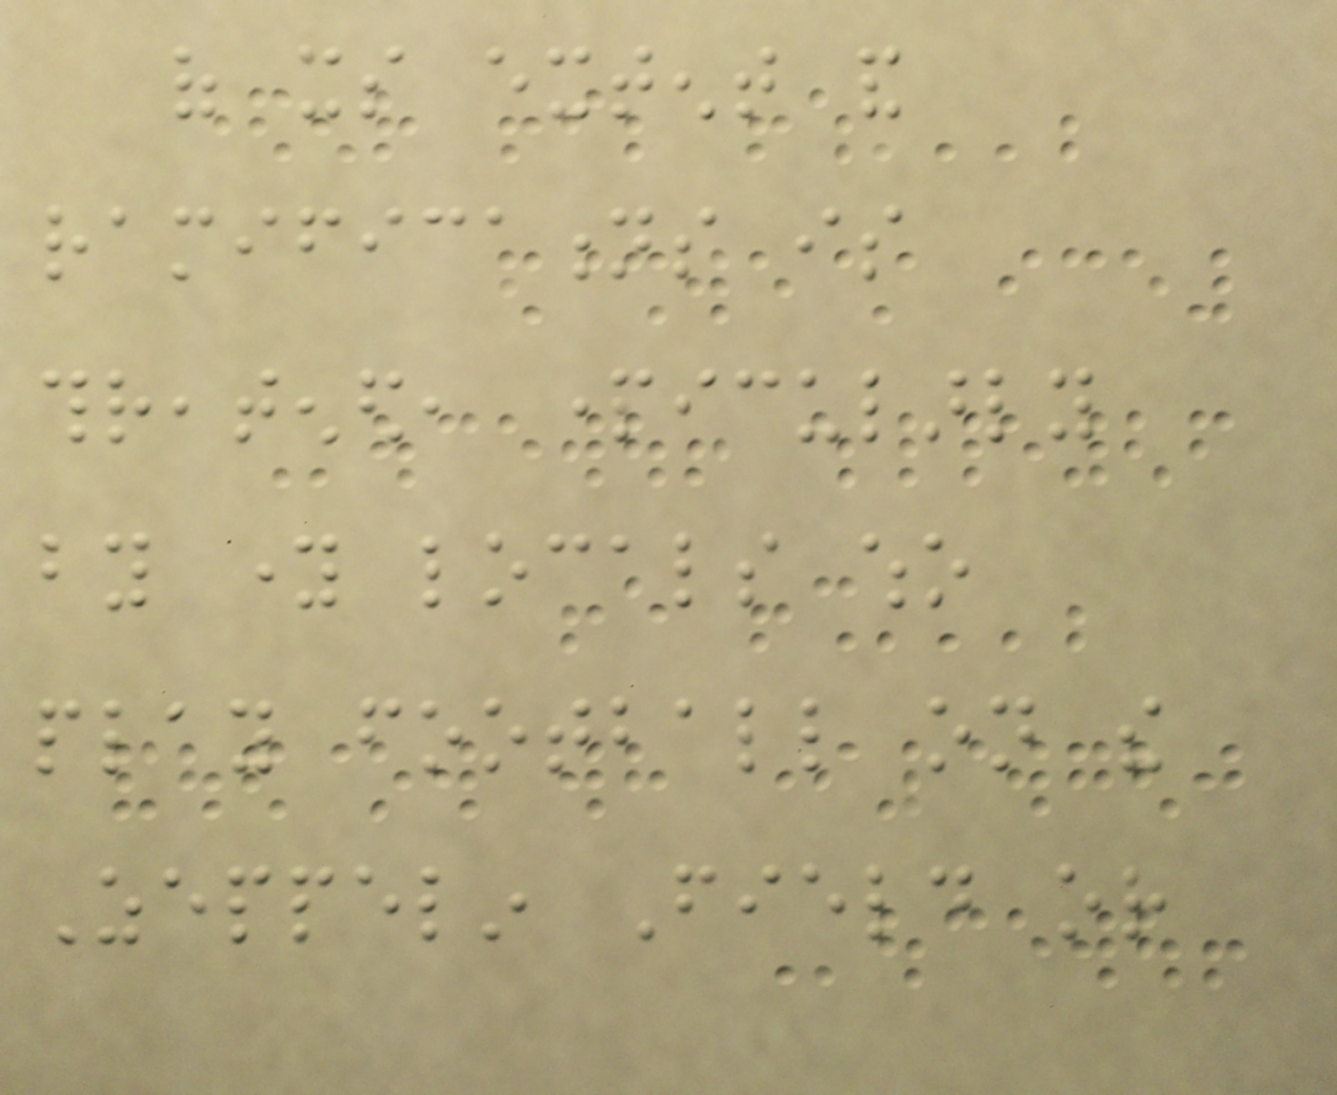of its extent and
ramifications is
threatened, particularly
by young locals who
play football on the
Zeppelin Field or
